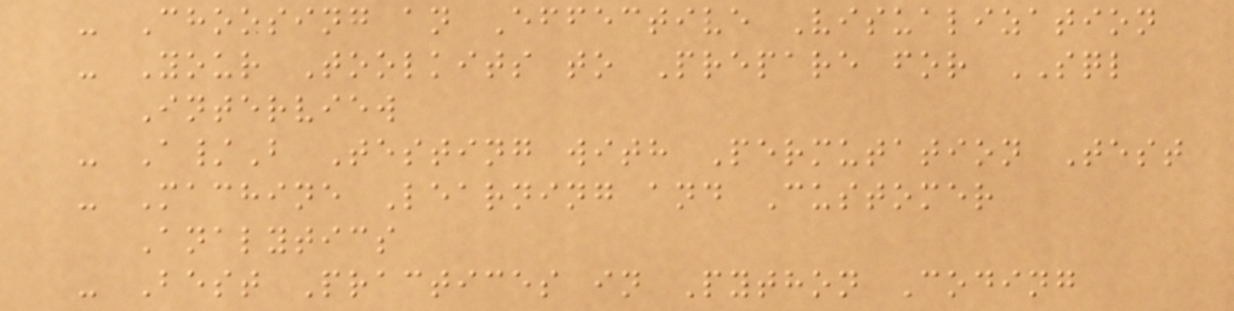- Choosing an Effective Visualization
- Your Toolkits to Prepare for SQL
Interview
- A/B Testing with Permutation Test
- Machine Learning and Customer
Analytics
- Best Practices in Python Coding
